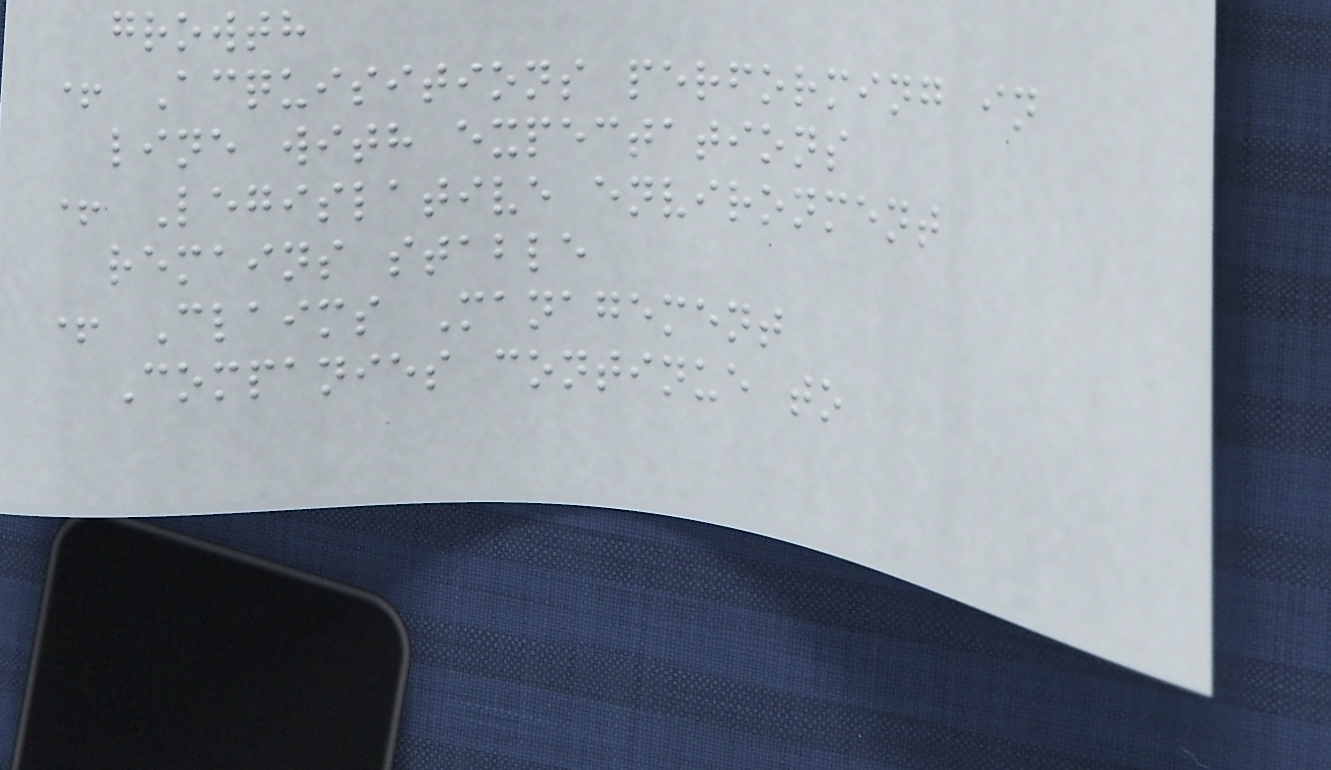growth
+ Acquisitions performing in
line with expectations
+ Legislative environment
remains stable
+ Claims Management
Companies continue to
